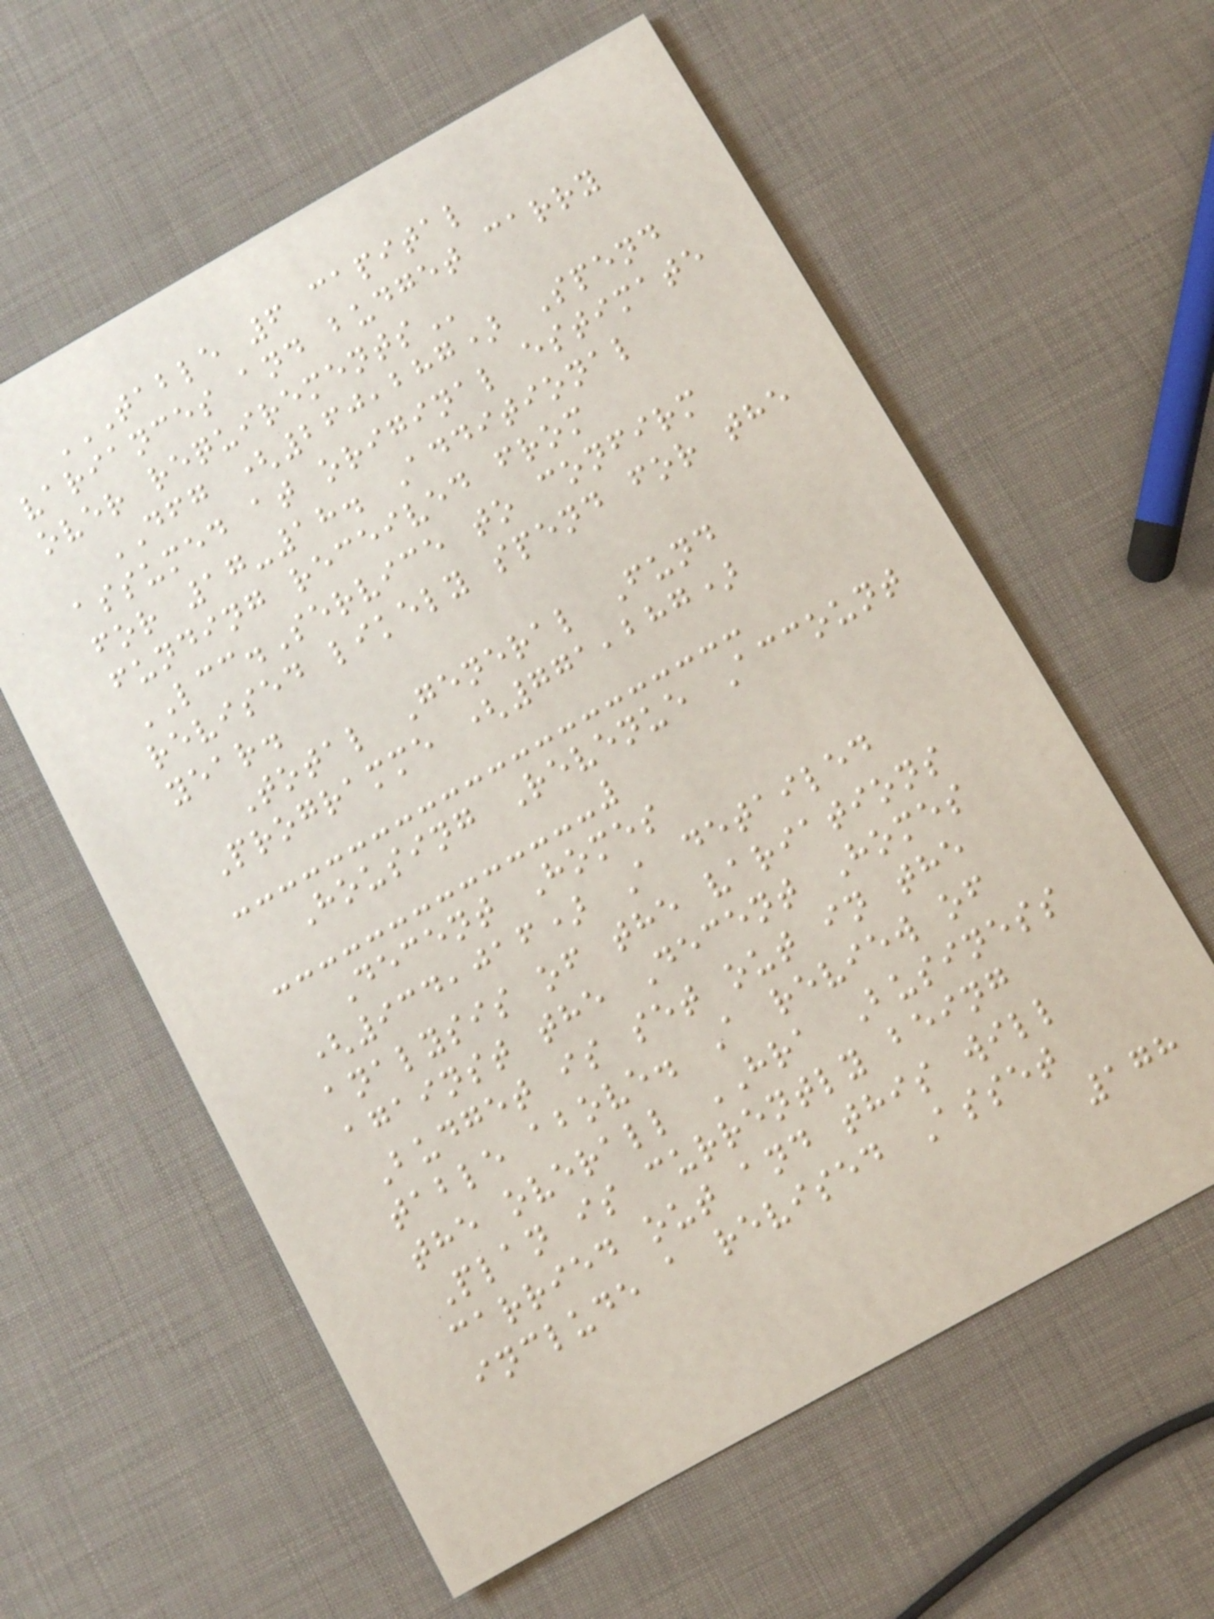TABLE 6 CAPITAL
VARIANCES AND BUDGET CARRY
OVER REQUIREMENTS
DFG (260,287) Spend
assumed at original estimate
for 17-18. Additional
funding received from
LCC.Service to confirm
revised likely spend for the
year.
Total General Fund
Programme (771,287)
Housing Revenue Account
Decent Homes
(934,016) A detailed
analysis of the variations
against the Decent Homes
Budget is set out in the
table above. A review of
the overall HRA Business
Plan is currently being
carried out and this will
include a revised Asset
178
